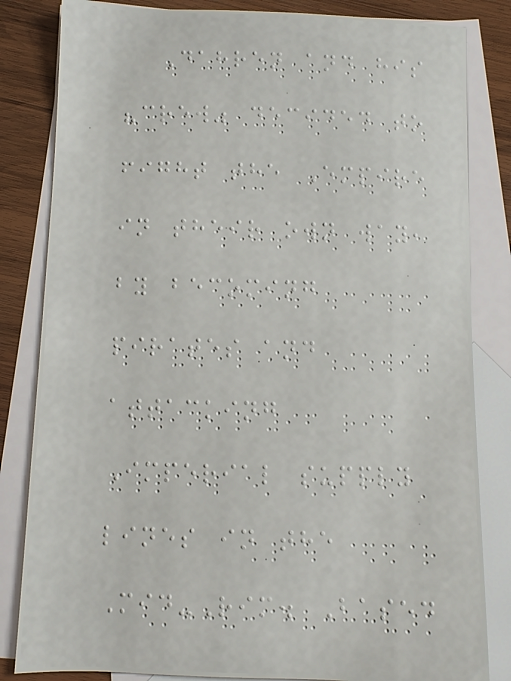Dahren and his
"crew" decided to
fight the Empire
in their own way,
by becoming
pirates and
attacking
Imperial supply
lines in the
Mid-Rim. Based
